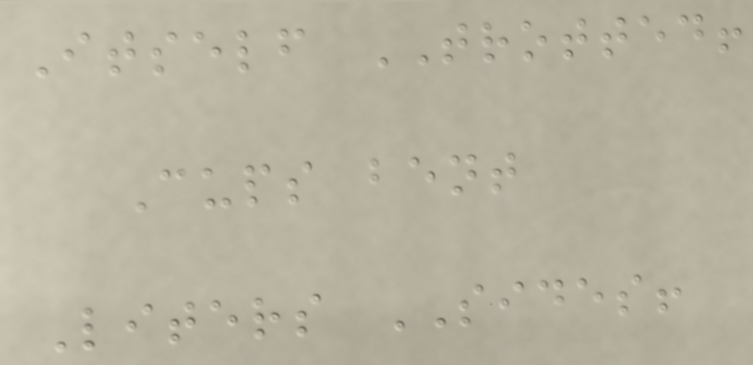Itself TROTTED!
Cups bent
Liters SIDES!
